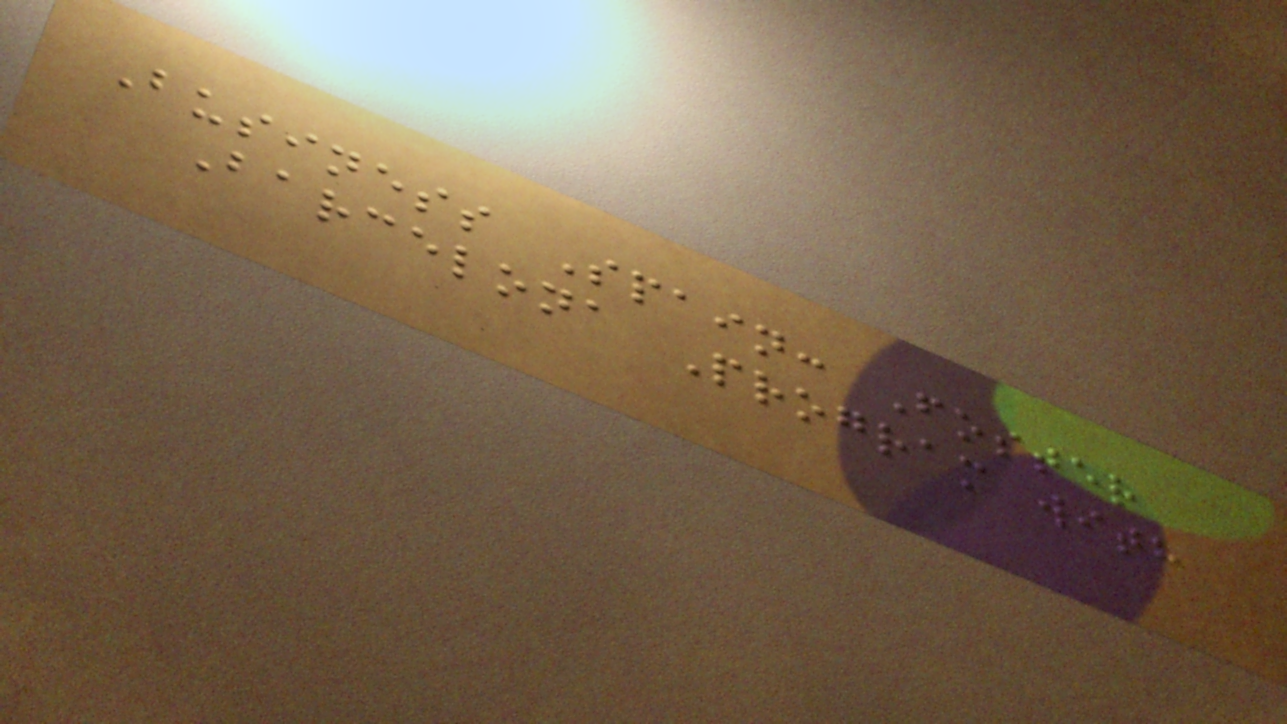Business Spain: Foster
Barcelona Program with
